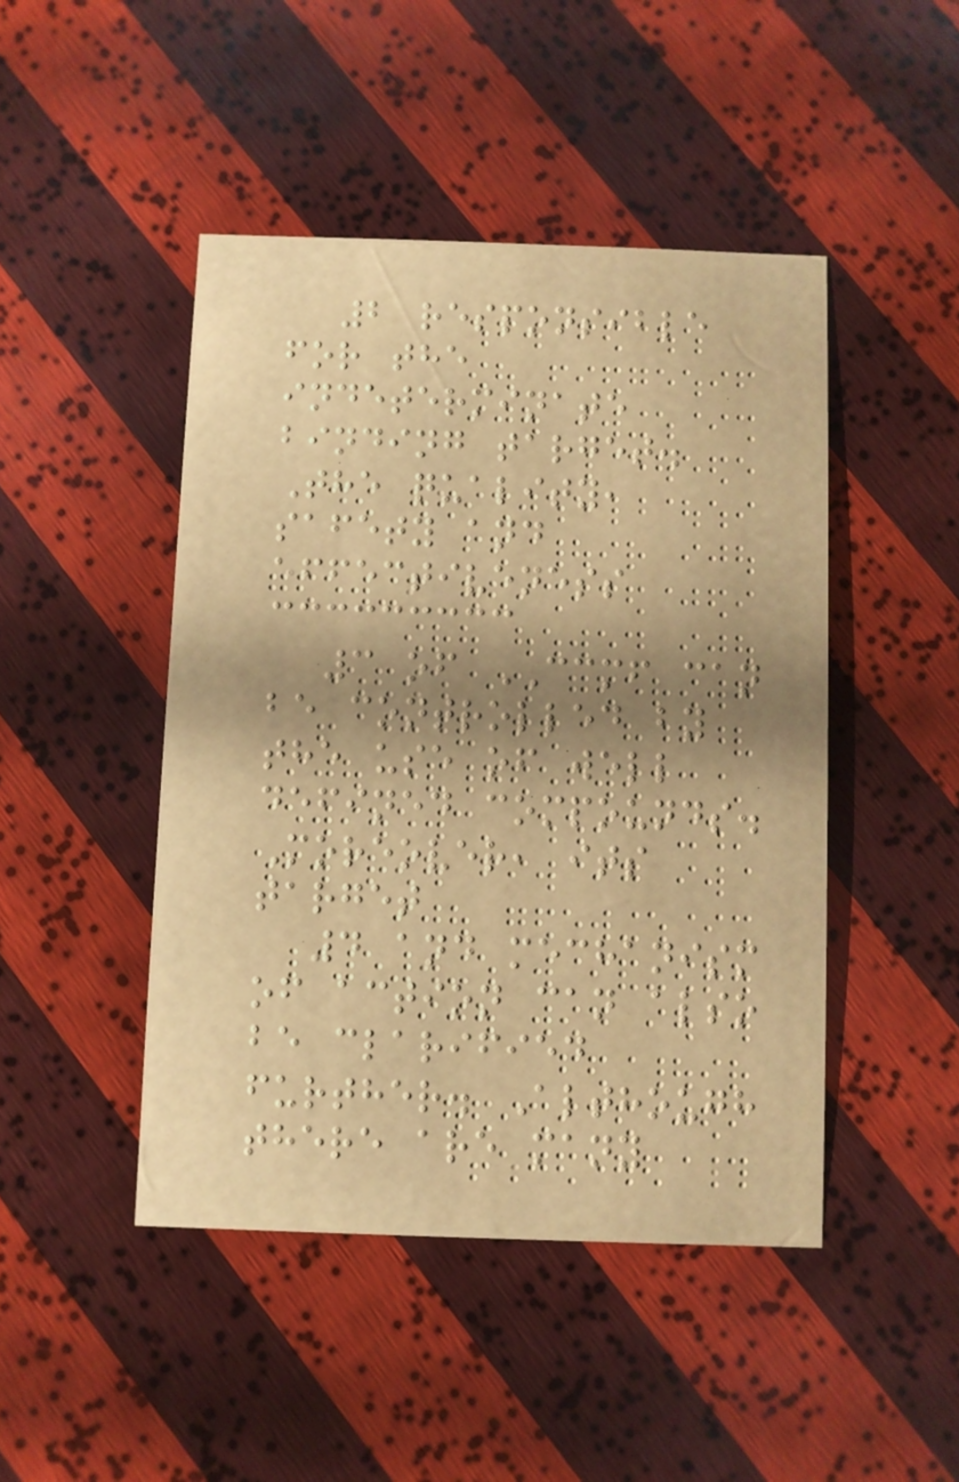2 responsible
for the
indeterminate
binding target.
The quality,
safety and
effectiveness
3 of CCMF can
be controlled by
the use of well
defined compounds.
Moreover, its
target
4 and mechanism
of action can also
be clarified
further. Although
there are many
